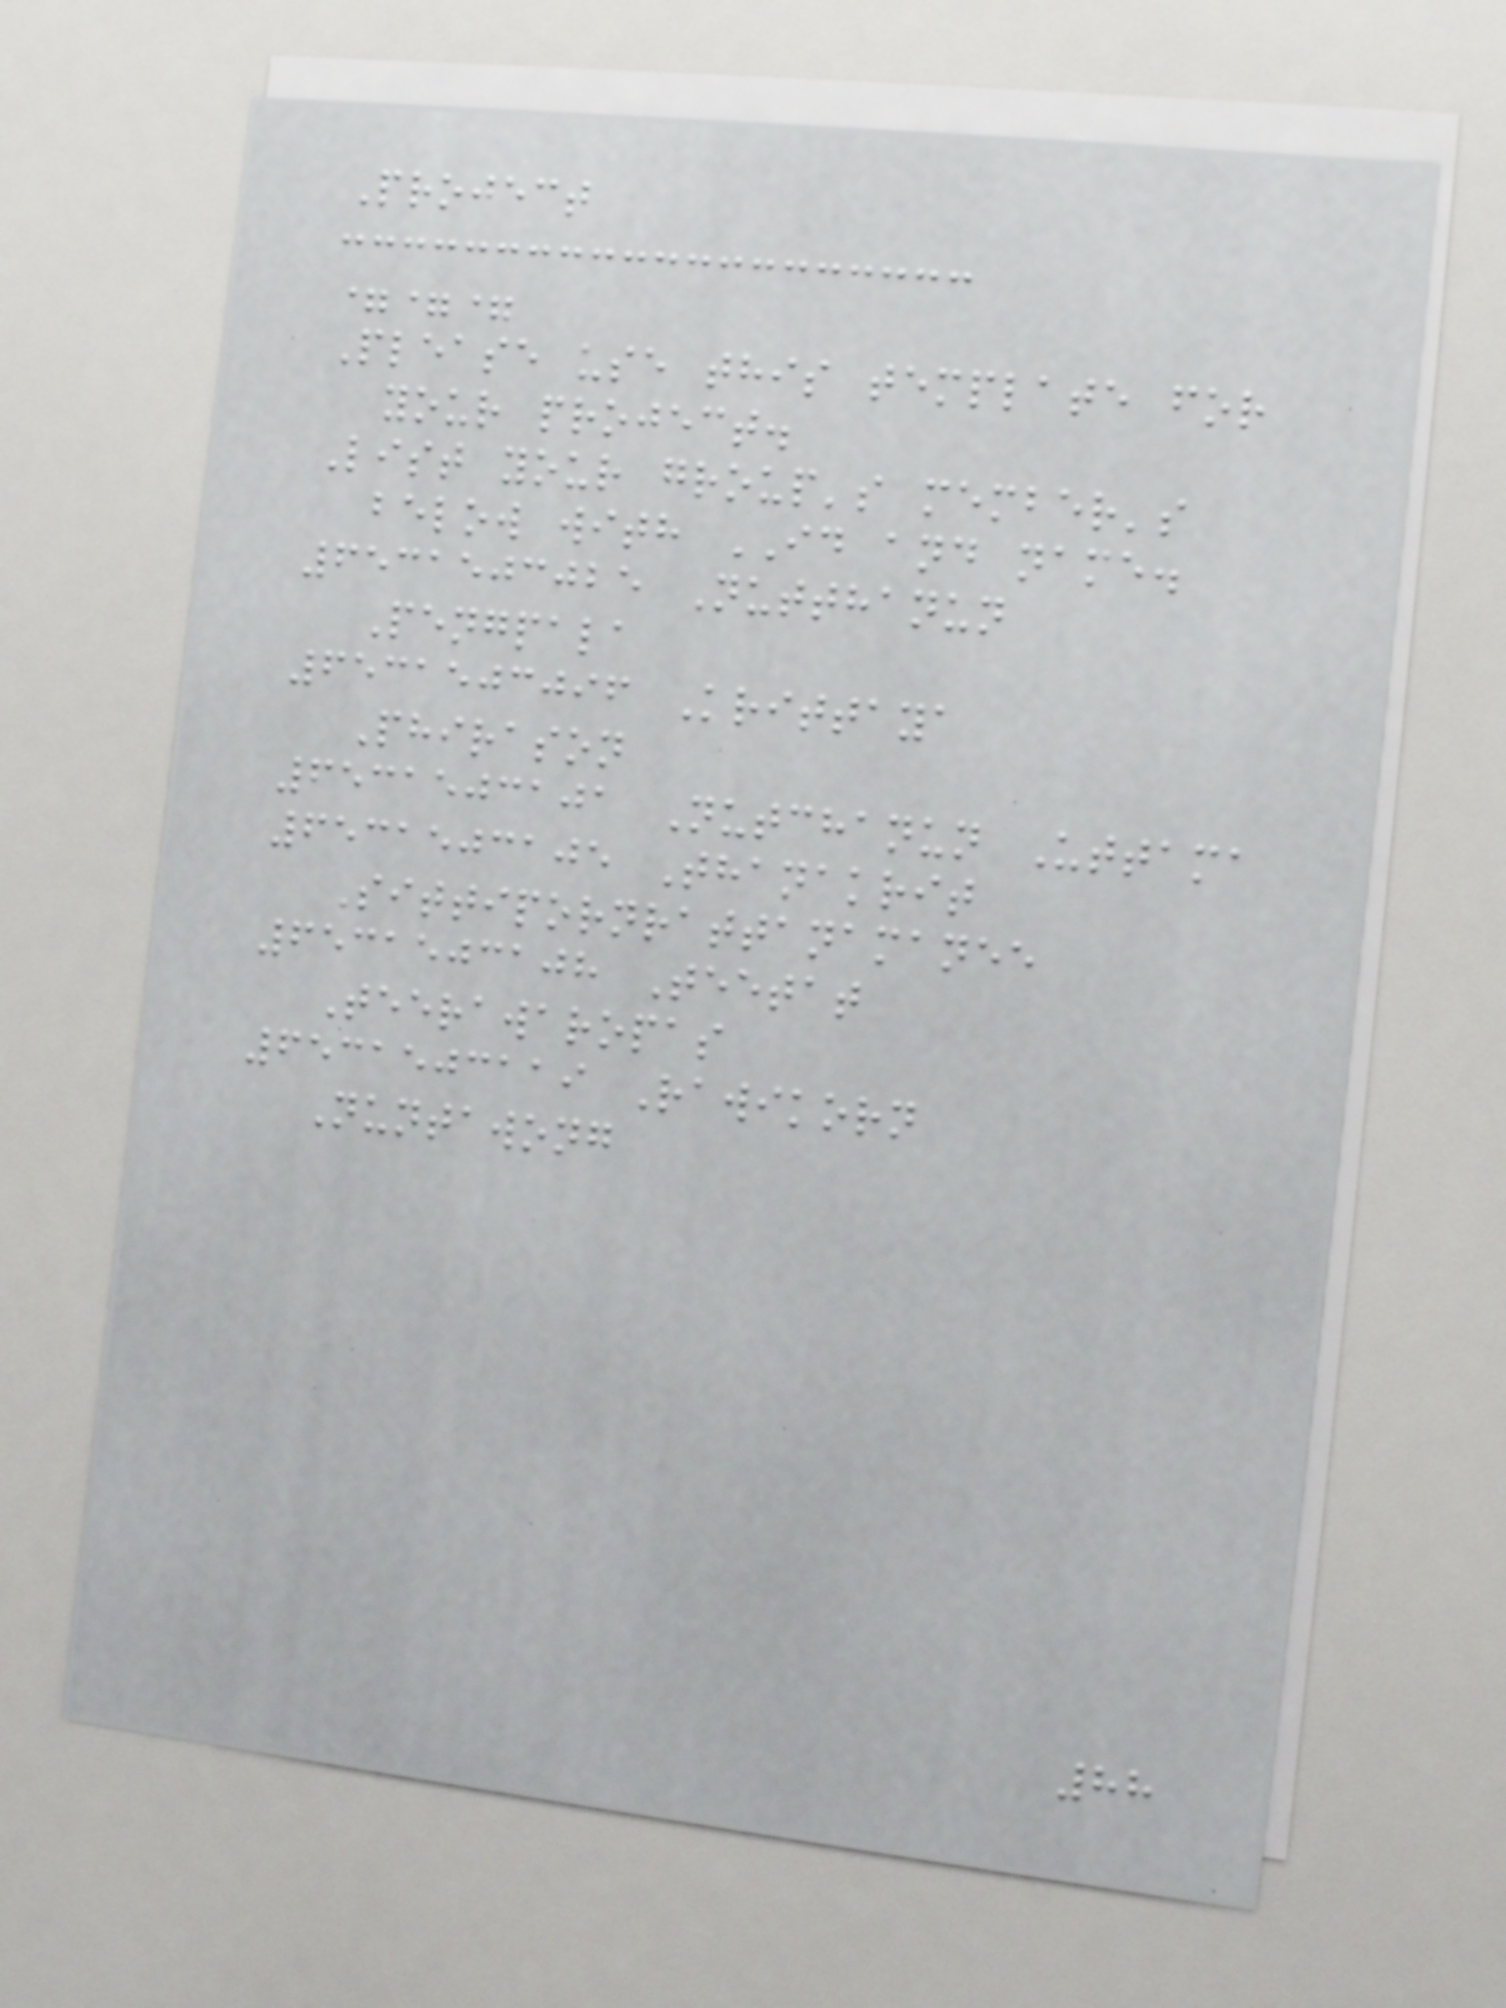Project
===
Please use this template for
your project.
List your group's member's
below with ID and name.
6531503025 Nutthanun
Pengpala
6531503096 Krittaya
Phirason
6531503101 Nutchanun Uttama
6531503105 Thanakrit
Sittipornrattanamanee
6531503108 Teetat
Teerawaropas
6531503119 Rawikorn
Nuntawong
88
